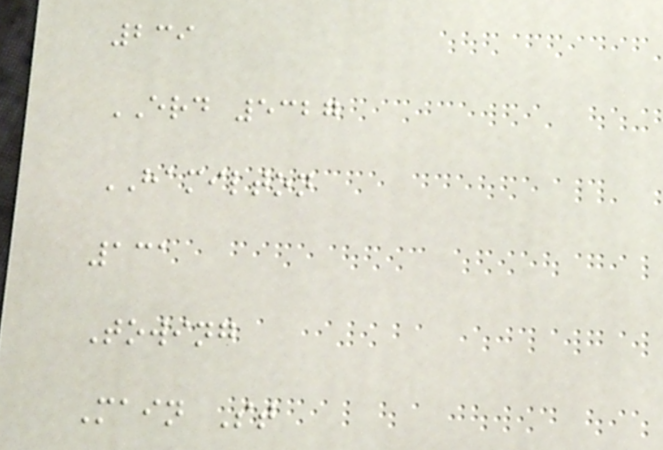239
ERD 5327
HAMILTON
131
Towing
Main St
